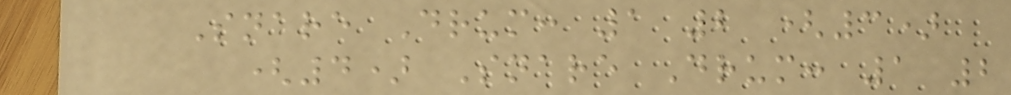Snare Drum: 1 2 (3)
(4) Snare Drum: 1 2
